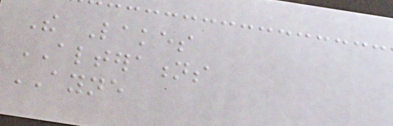The Lakes
ALTERATIONS
AYNE
